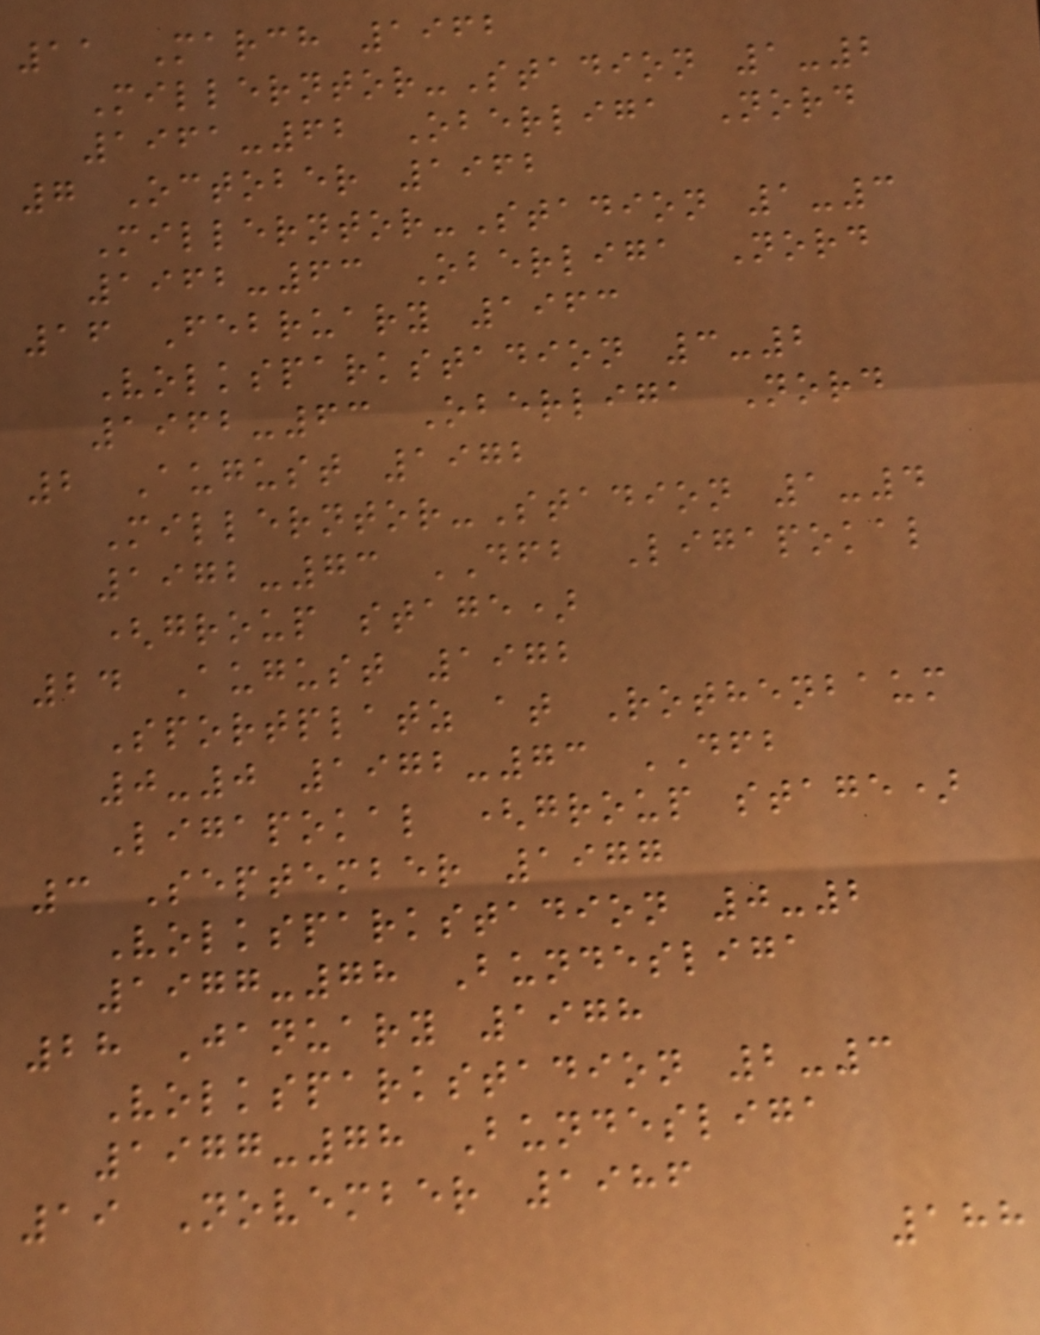11 March 1962
Millerntor-Stadion 1-2
1961-62 Oberliga Nord
7 October 1962
Millerntor-Stadion 1-3
1962-63 Oberliga Nord
16 February 1963
Volksparkstadion 3-2
1962-63 Oberliga Nord
2 August 1972
Millerntor-Stadion 1-4
1972-73 DFB Ligapokal
(group stage)
24 August 1972
Sportplatz at Rothenbaum
0-0 1972-73 DFB
Ligapokal (group stage)
3 September 1977
Volksparkstadion 0-2
1977-78 Bundesliga
28 January 1978
Volksparkstadion 2-3
1977-78 Bundesliga
19 November 1986
188
